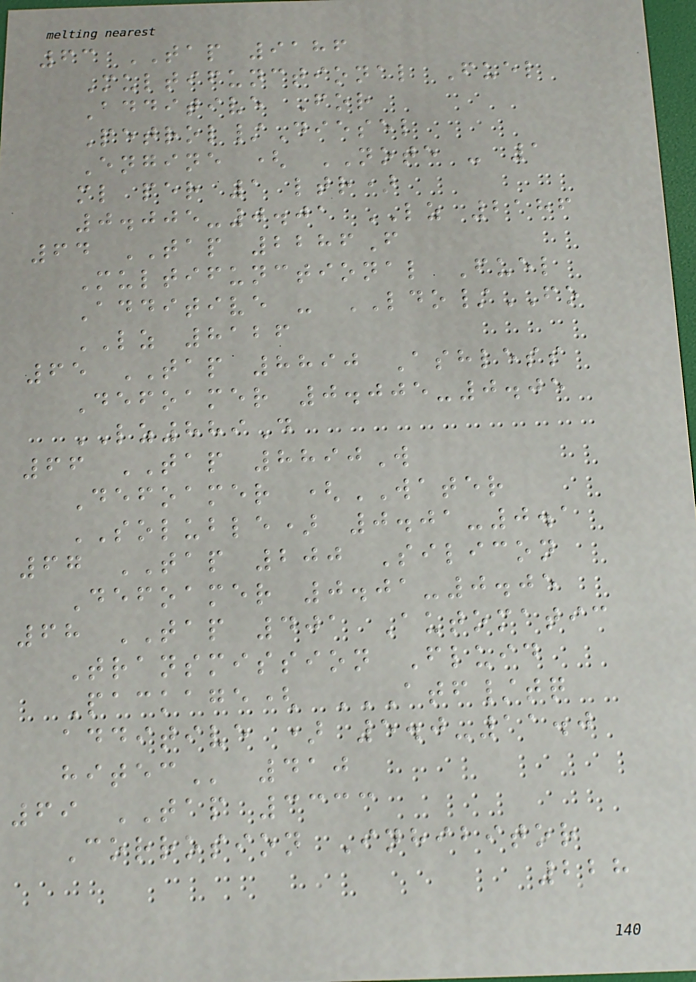63 TAP 9186
Multifunctional Fuel
Additive For
Petrol/Diesel
Engine ( NOTE - 1
ml per 1 ltr)
0.005-0.01 LZ 2186
64 TAP 2286F
Multifunctional Fuel
Additive - LDO/FO
LZ 8126
65 TAP 8890 Ashless
Defoamer 0.005-0.05
LZ889D
66 TAP 8890W
Defoamer (WATER
SOLUBLE) 0.01-0.1
67 TAP 200 Silicon
Defoamer 0.01-0.05
68 TAP 401 Automatic
Transmission Fluid
Package( ATF/TQ
ADDITIVE ) 5.0-11.0
HITEC 410
69 TAP 3333
Corrosion Inhibitor
228
